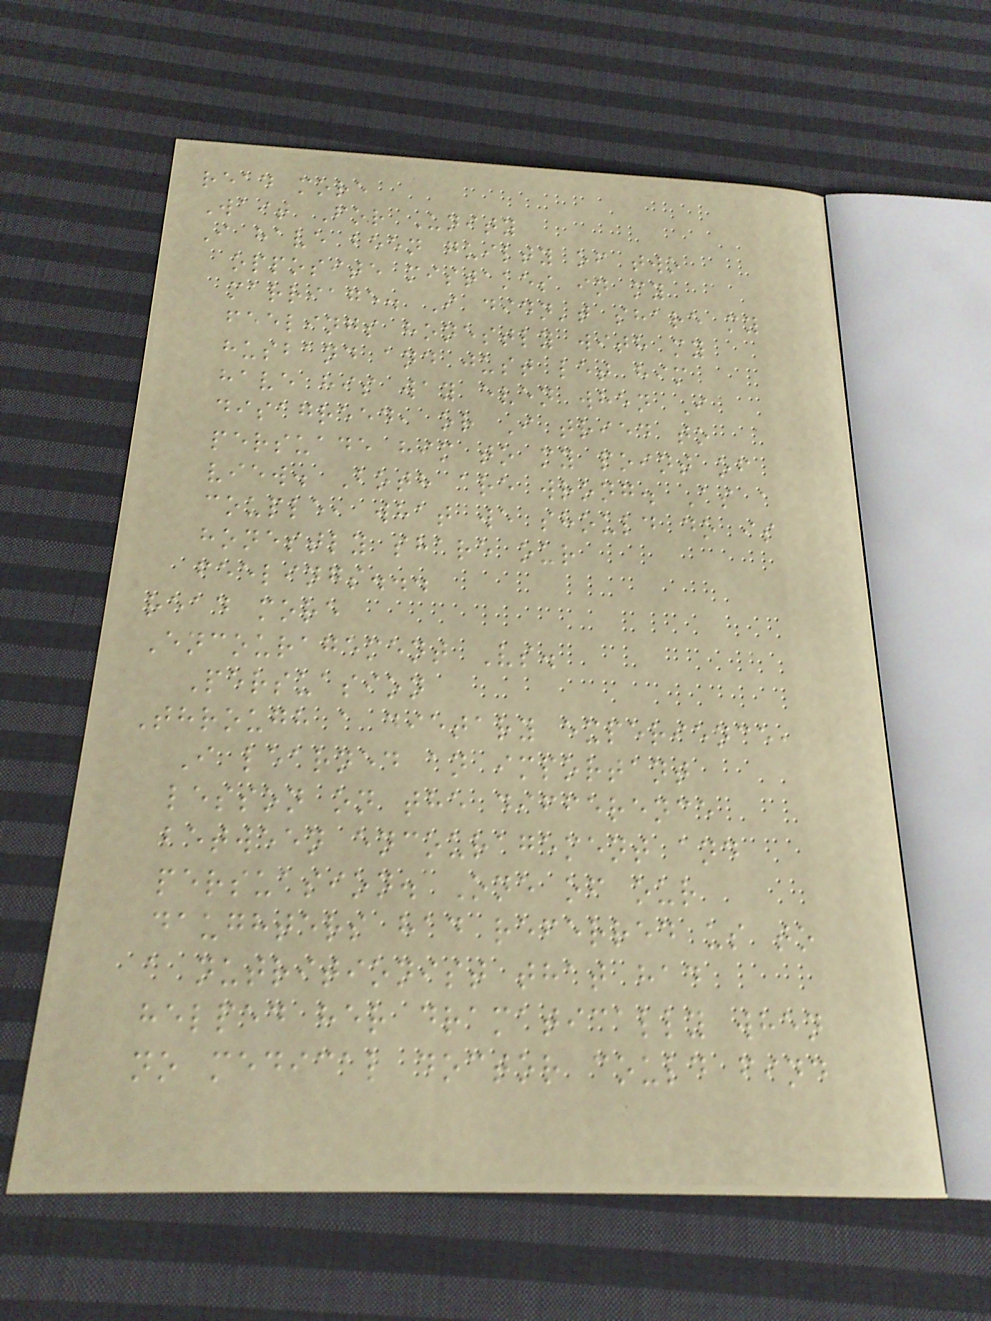read more
Wait For Unity
I have been guilty of two
opposite mistakes in my
marriage. I didn't share my
feelings honestly with my
husband and just let him
have his way even when I
disagreed, or I tried to
persuade him to my point of
view. Both are wrong. As a
couple, what we should do is
honestly share our
feelings...
read more
Encouragement Vs.
Persuasion
Through a dietary experience,
I learned an important
lesson on the difference
between encouragement and
persuasion. One of our
daughters had referred us to
a nutritionist that had
helped her dramatically when
no medical doctor could find
